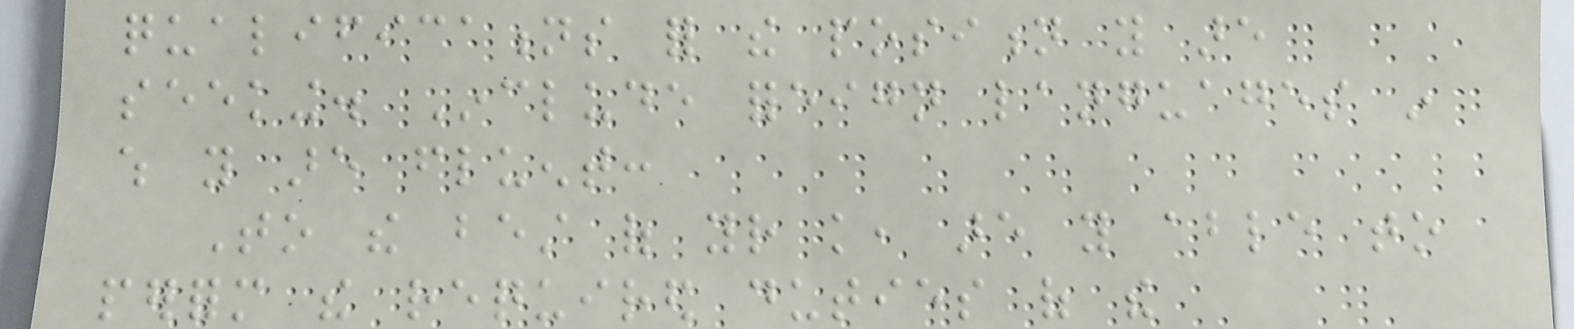qualifications for the position you are
seeking. Include foreign languages in
which you are fluent:
To the best of your knowledge, are you able to
perform the required duties of the
